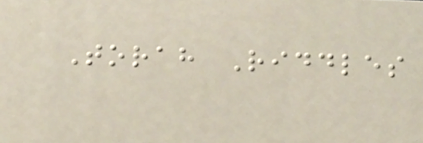Torah Riddles
